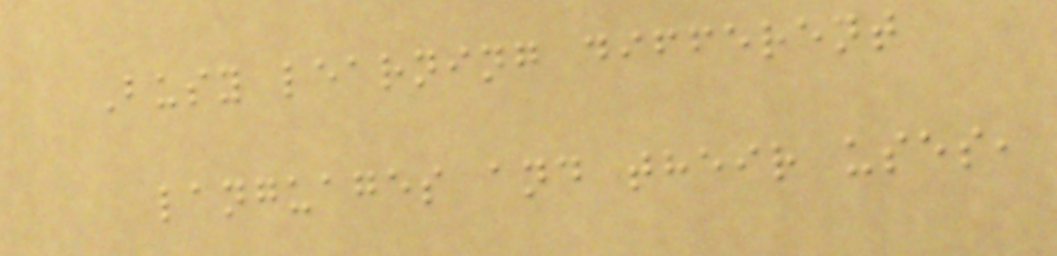Busy learning different
languages and their uses,
